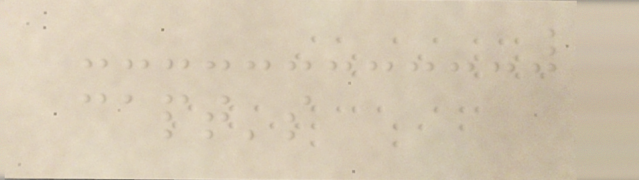capt's
